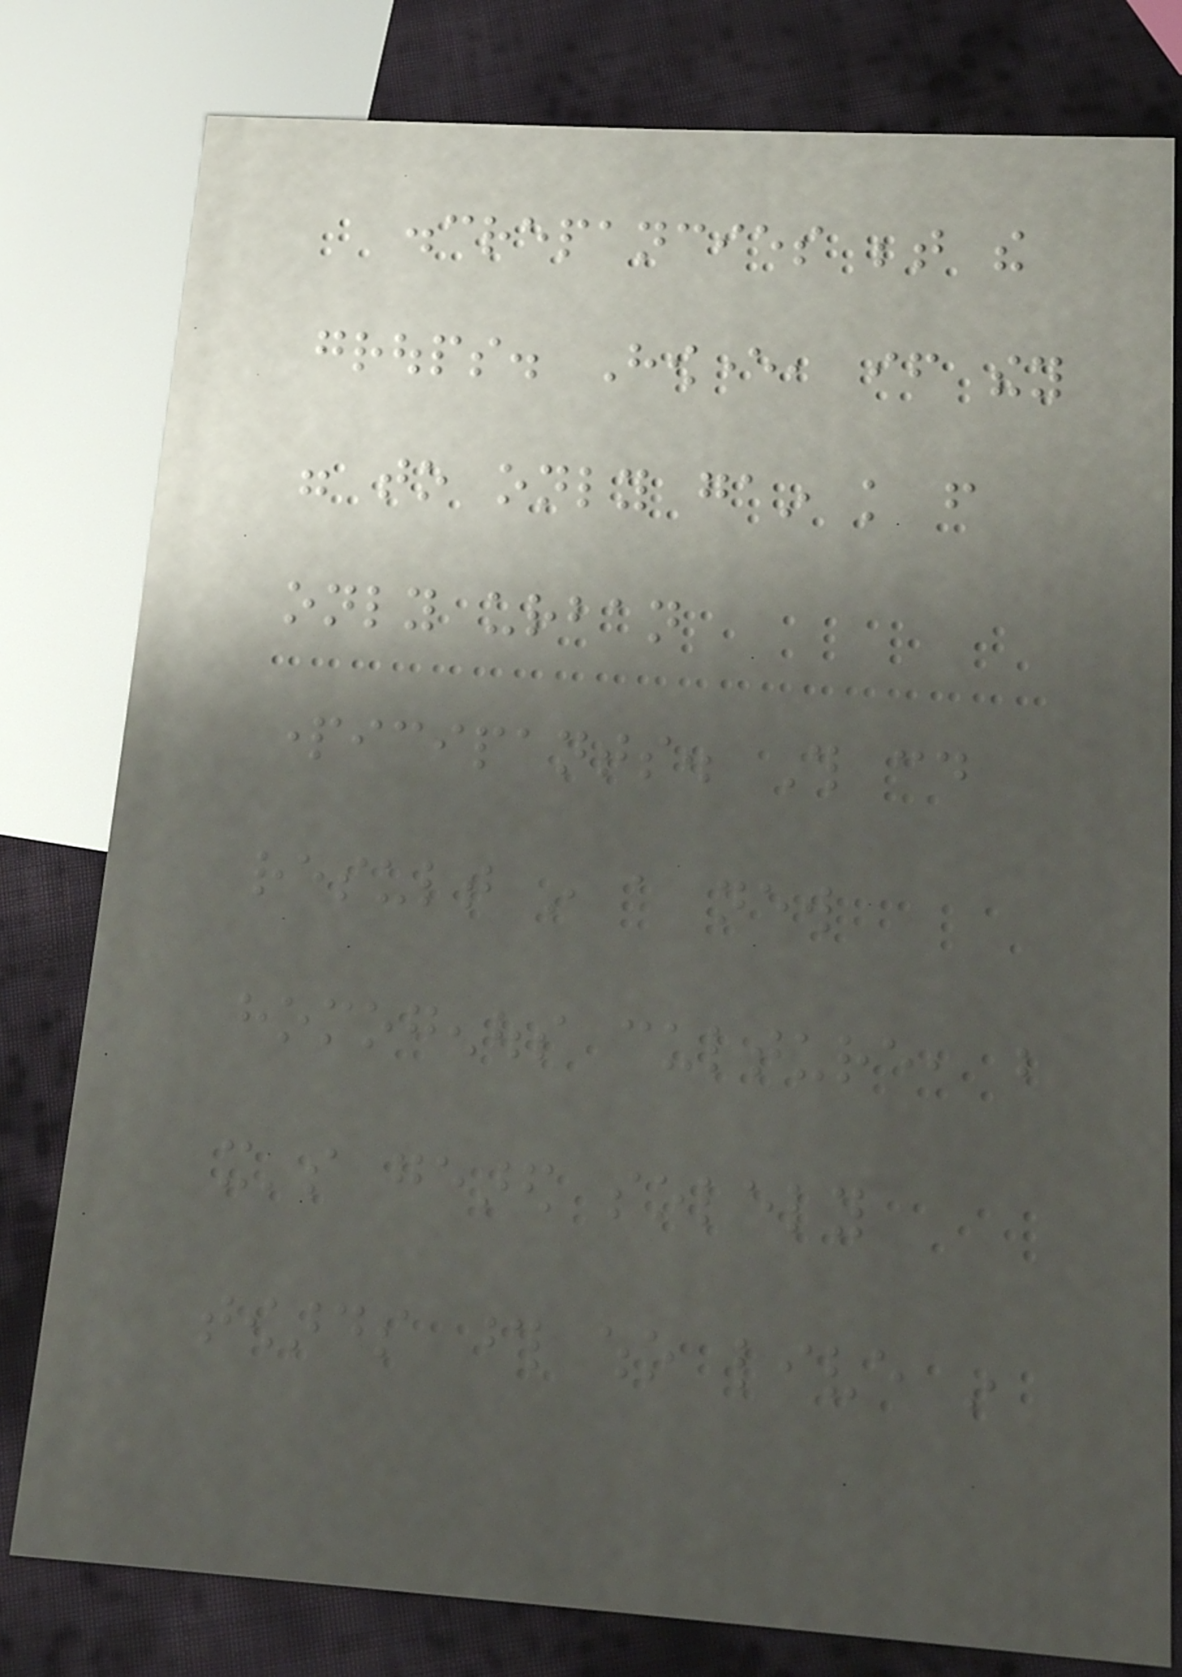discrepancies between the
groups. However, if they
were to only gain knowledge from
only urban
participants. This could
result in a new
homogenous culture, but
it's geared solely
towards those who live in
